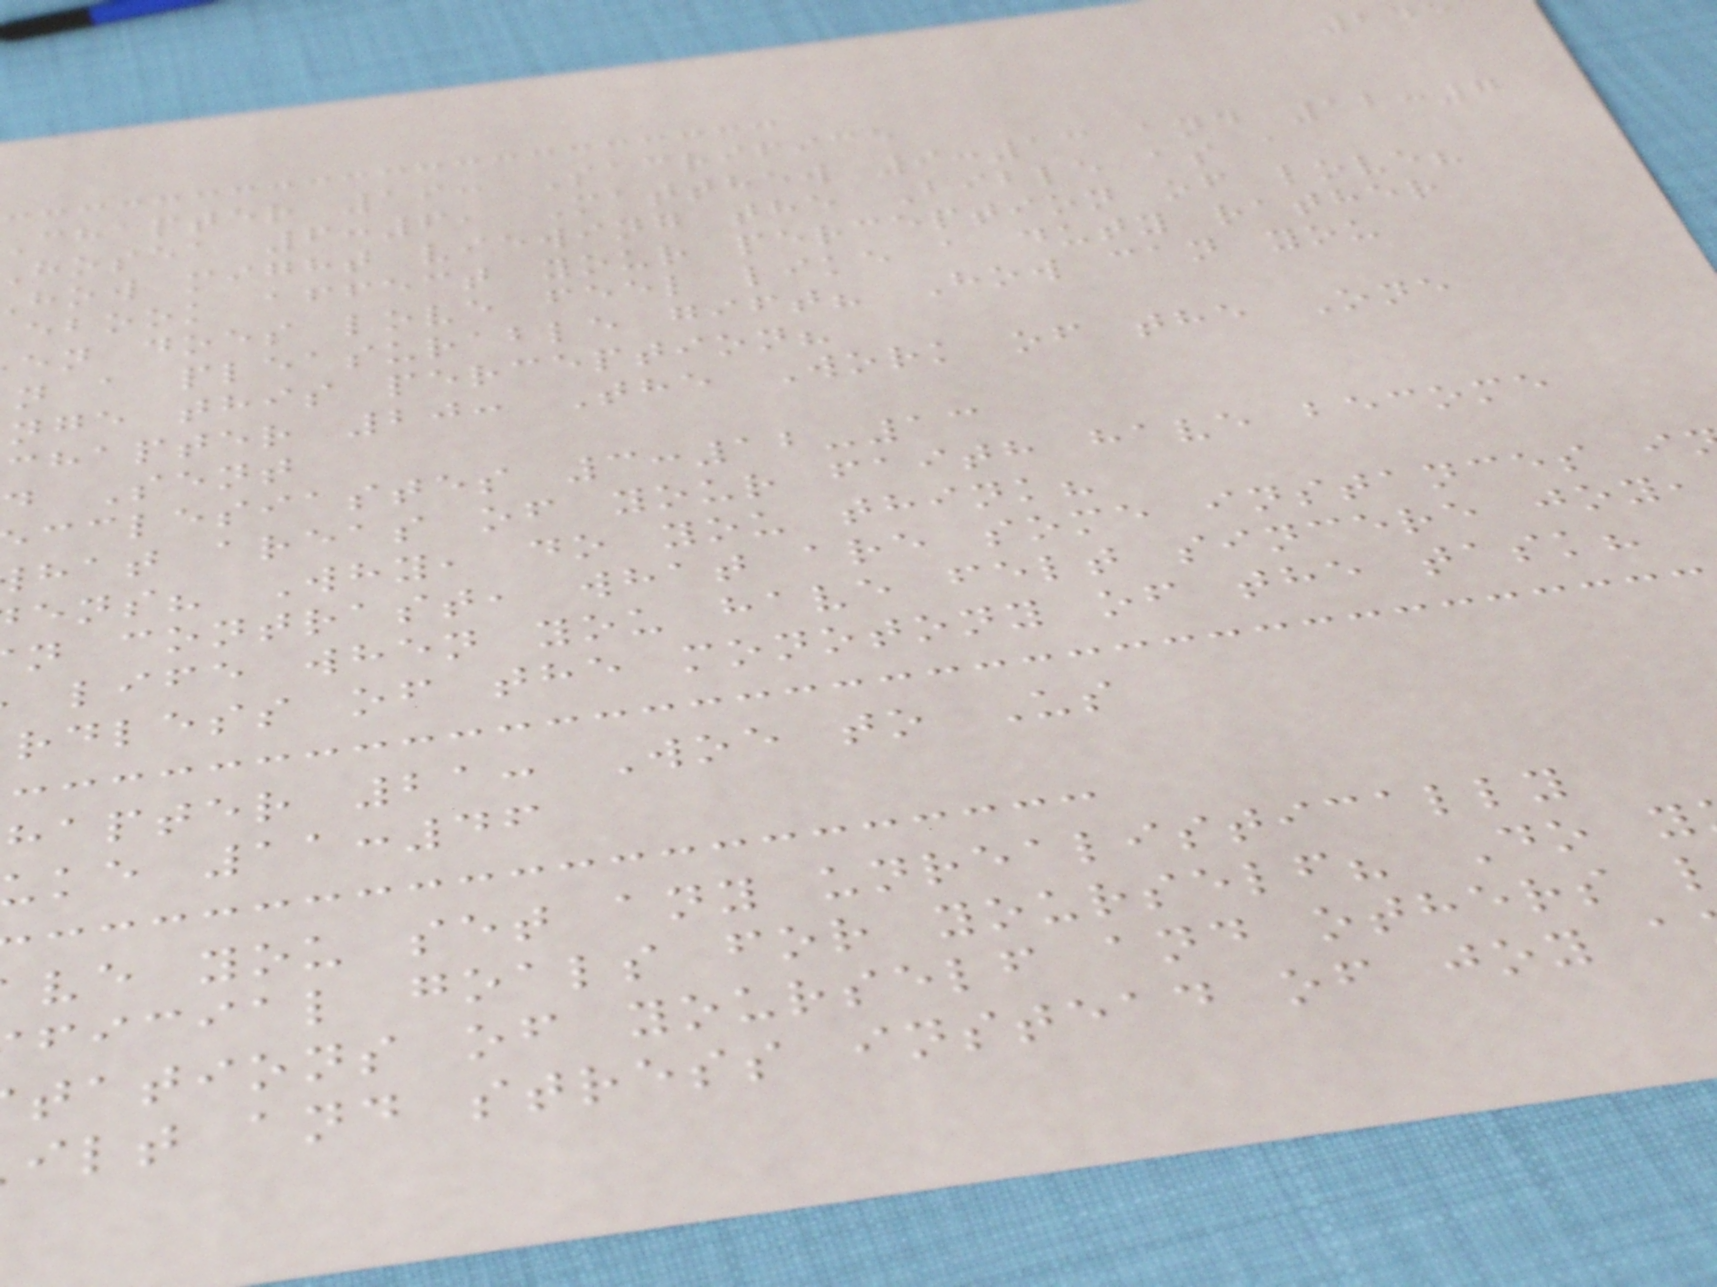chapter 19: Sacrifice
hosea 6:6, Matthew 9:13 and 12:7
how might viewing the Bible as a
ebook affect your perception of love?
en does love feel like a duty rather
n a pleasurable gift? How can you
nge this perception?
chapter 20: The Work of the One
d Sent
cclesiastes 3:12-13
hat areas of your faith have become
ens? Why, do you think?
n contrast, what are some instances i
life when you have felt sincere joy,
rdless of the monotony of the task?
hapter 21: Woe to Us
uke 11:46
ve you set any unrealistically
ficial goals for yourself? Do y
tations of yourself and others
ilt and stress instead of joy a
